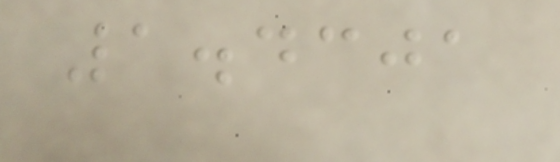1.4301
